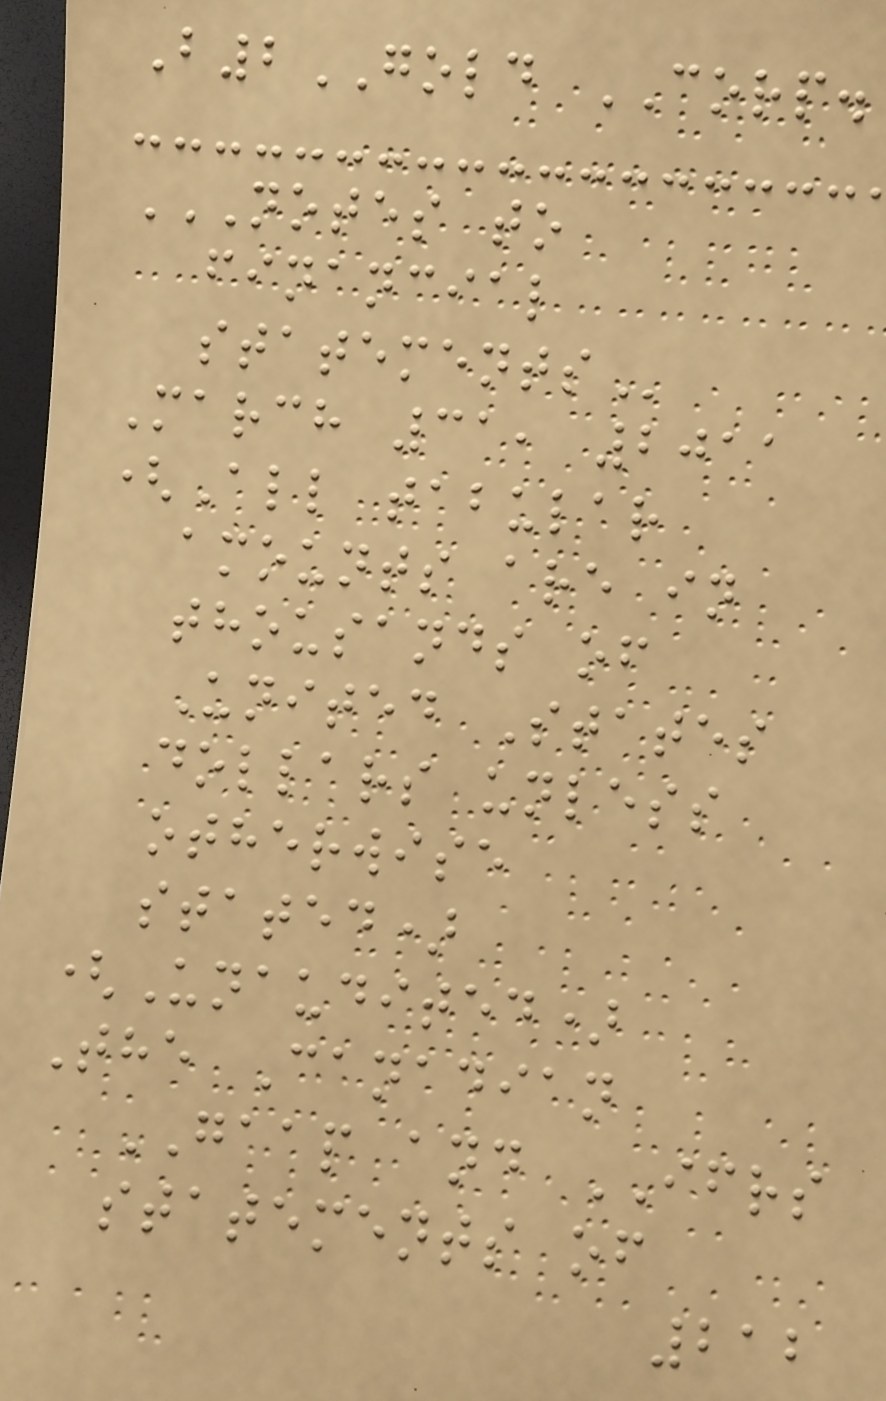B2GOLD CORP.
NOTES TO
FINANCIAL
STATEMENTS
March 31, 2011
(All tabular
amounts are in
thousands of
United States
dollars unless
otherwise
stated)
(Unaudited)
The Canadian
GAAP and IFRS
statements of
212
